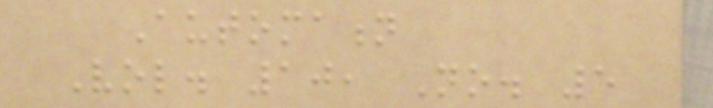Automation
Vol. 10, No. 5
